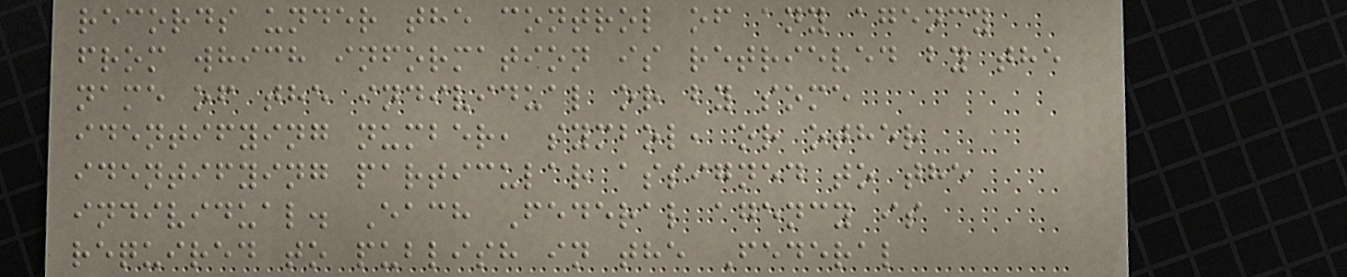records under the control of any agency
from which information is retrieved by the
name of the individual or by some
identifying number, symbol, or other
identifying particular assigned to the
individual. Each Federal agency is
required to publish in the Federal
